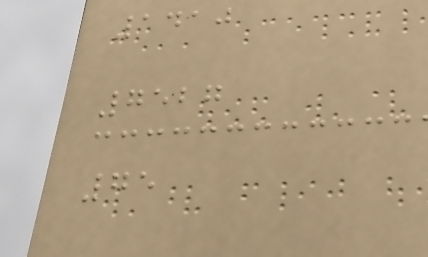1410
7527
75
